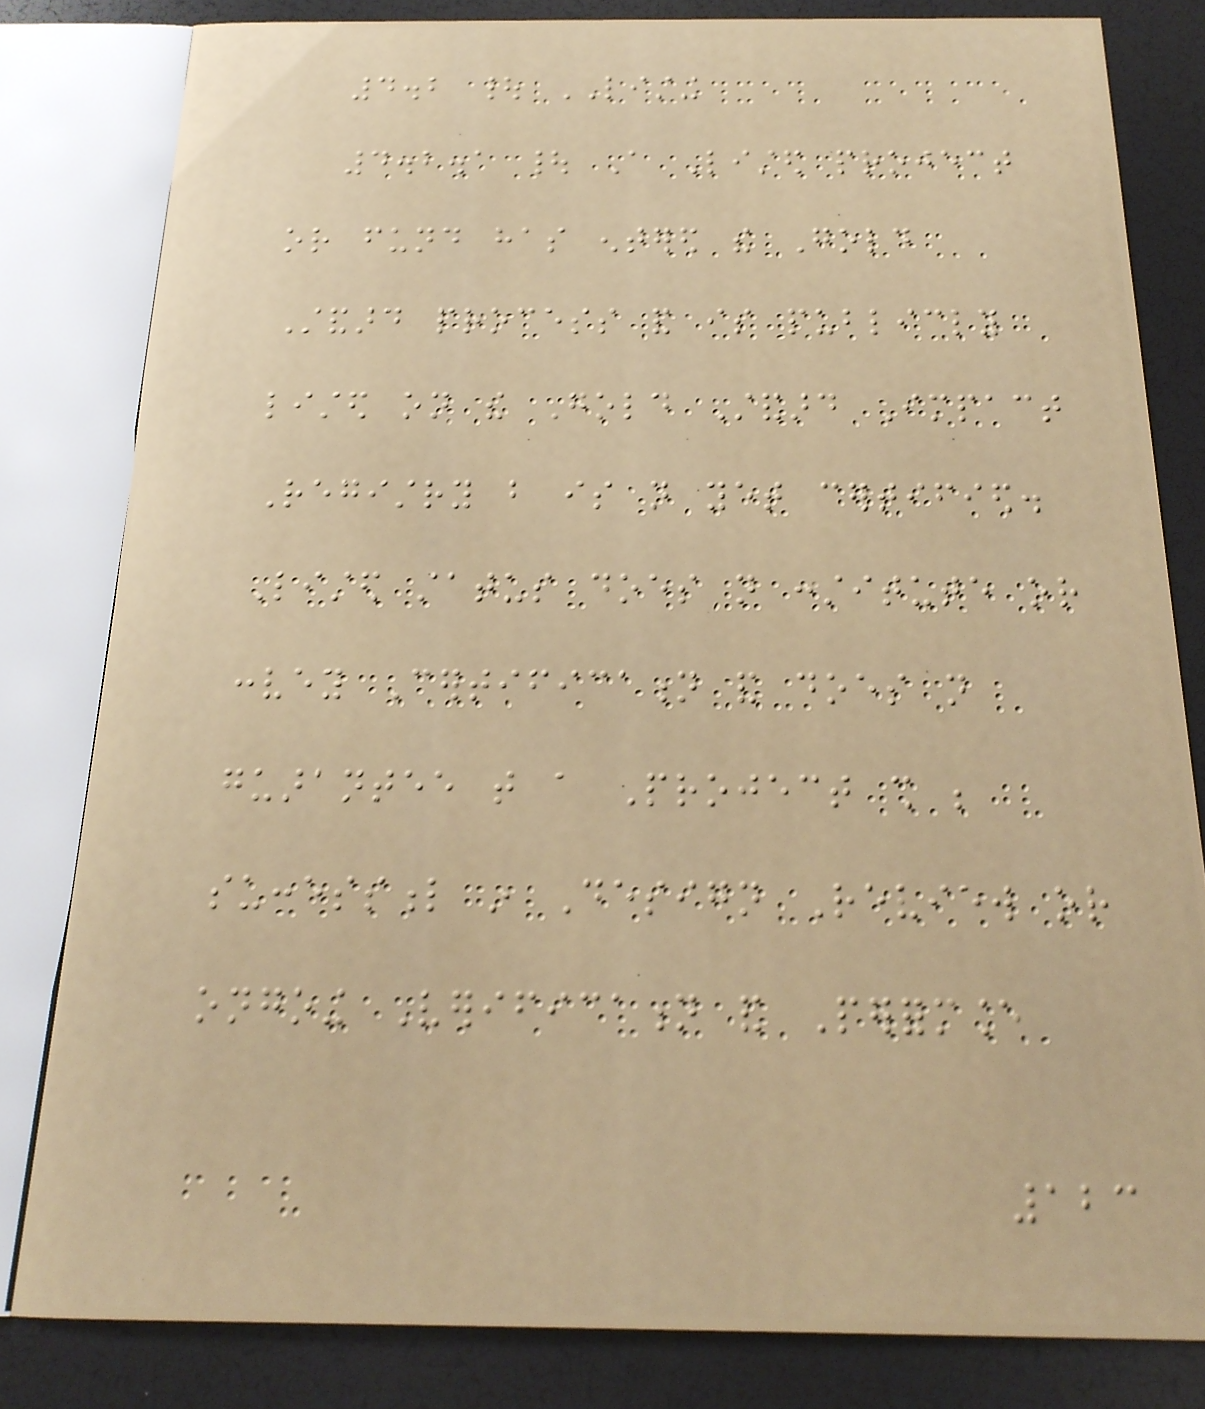4.2 | LISTING
4.2.1 | A Listed project
or fund has entered the Gold
Standard process and is publicly
listed on the Gold Standard Impact
Registry but is not yet certified.
Listed status does not constitute or
convey Certification and does not
guarantee that a Project shall be
successful in Design Review or
ongoing Verification and Performance
123
